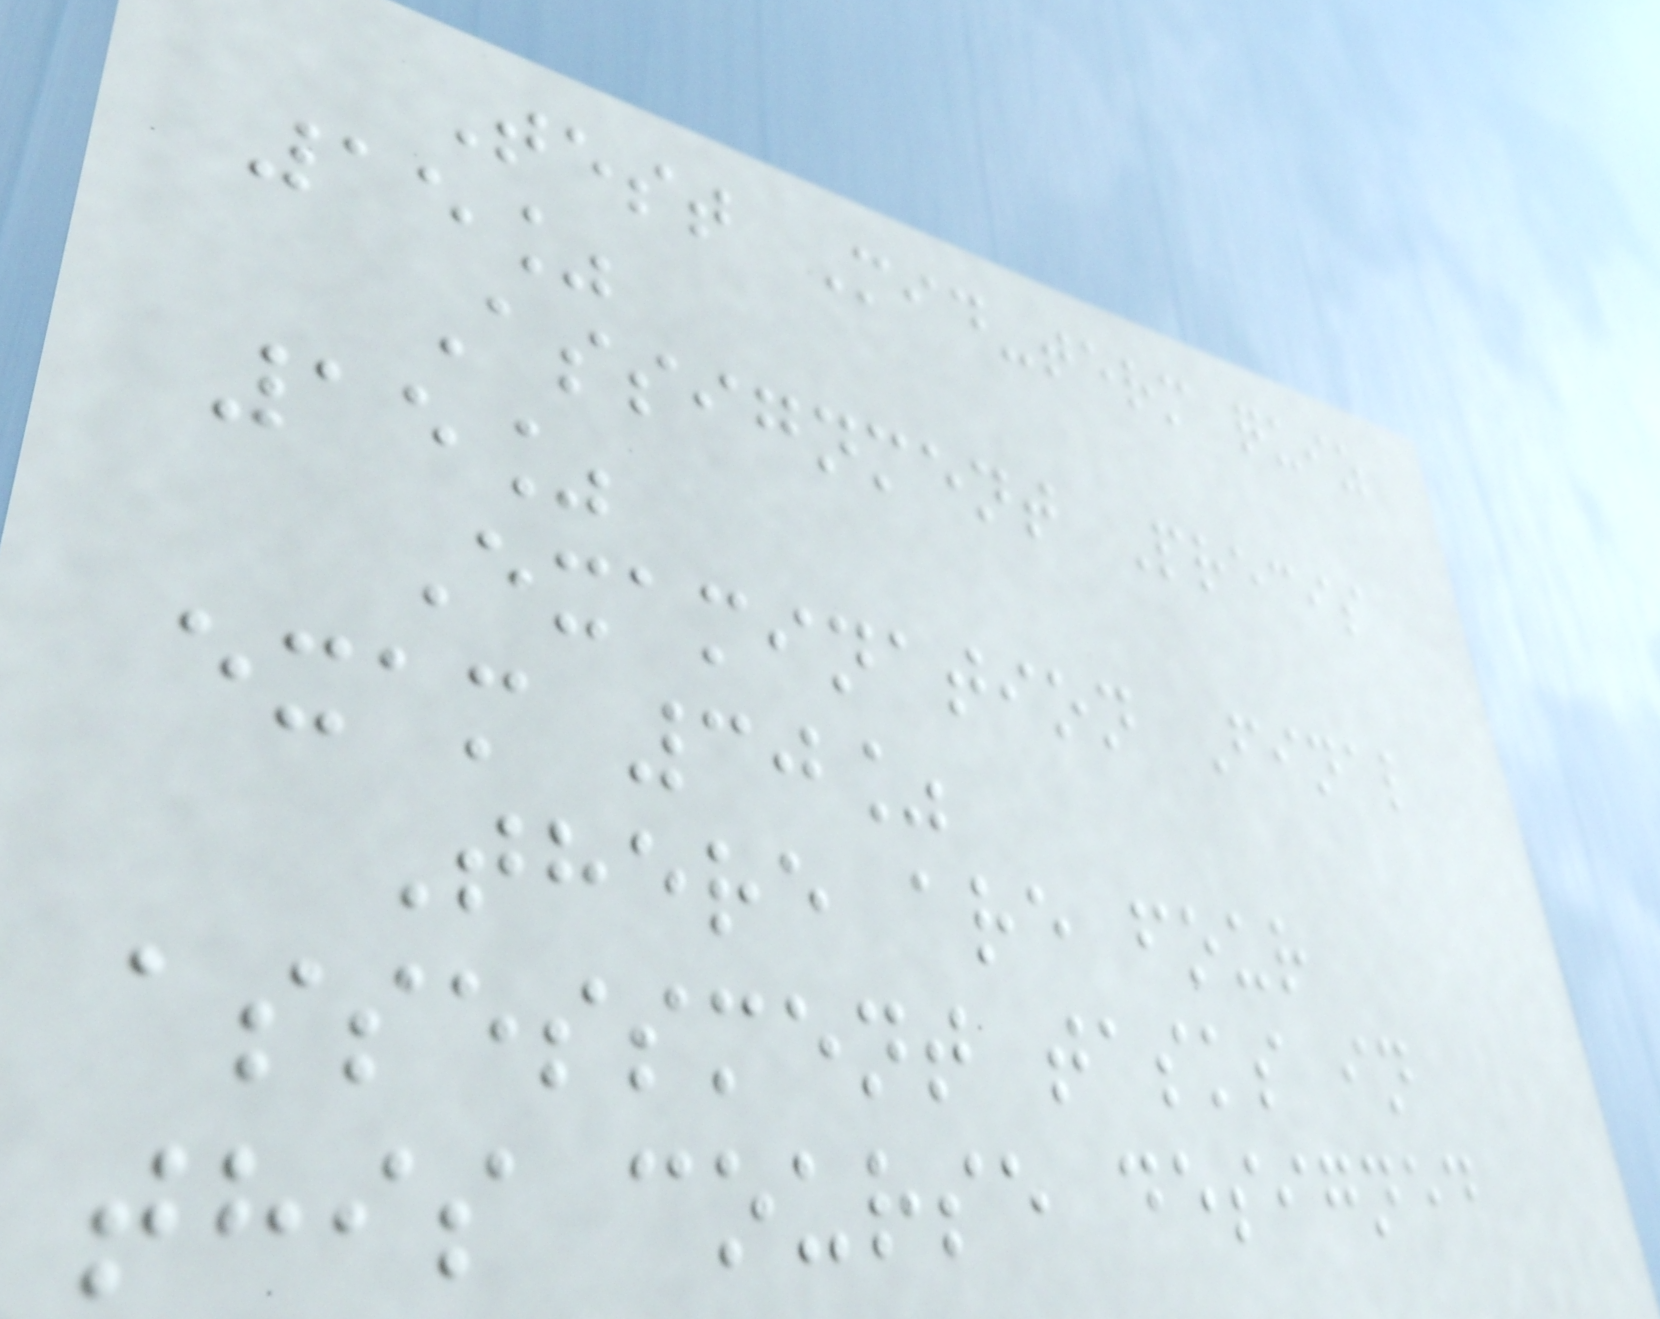Test Mid-term quiz
15%
Assignment Precis
15%
Examination Final
exam 30%
There are four
assessment tasks in
this course designed
